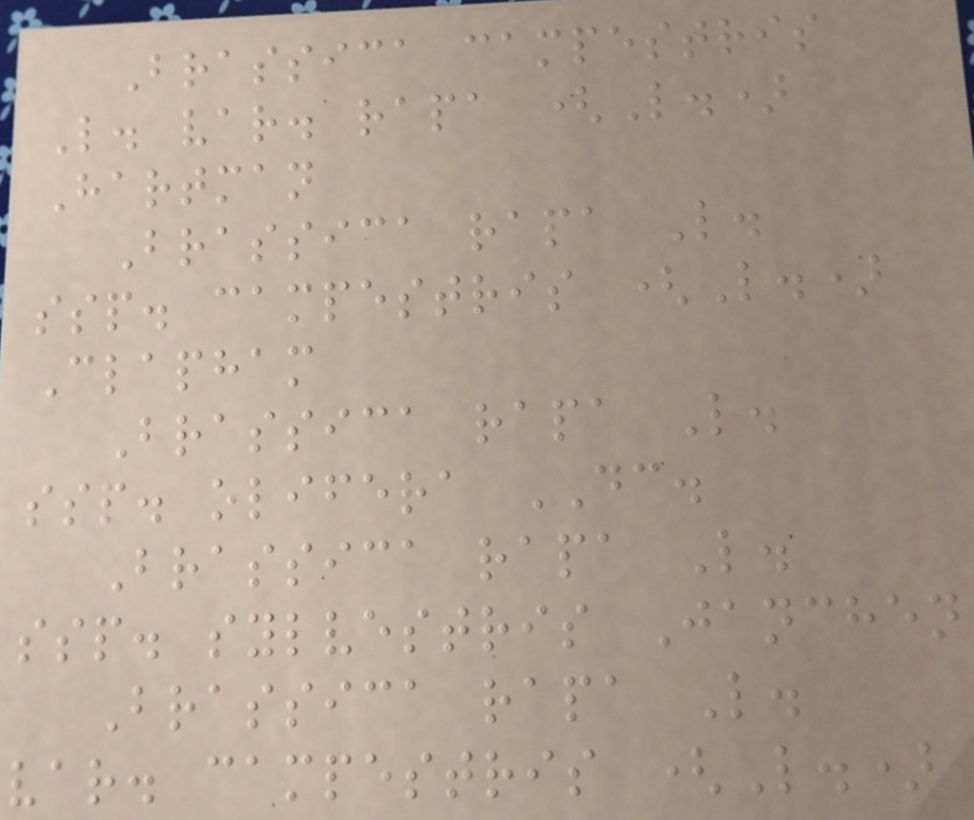Brassica campestris
L. var. rapa (L.)
Hartman
Brassica rapa L.
ssp. campestris (L.)
Clapham
Brassica rapa L.
ssp. olifera DC.
Brassica rapa L.
ssp. sylvestris Janchen
Brassica rapa L.
var. campestris (L.)
